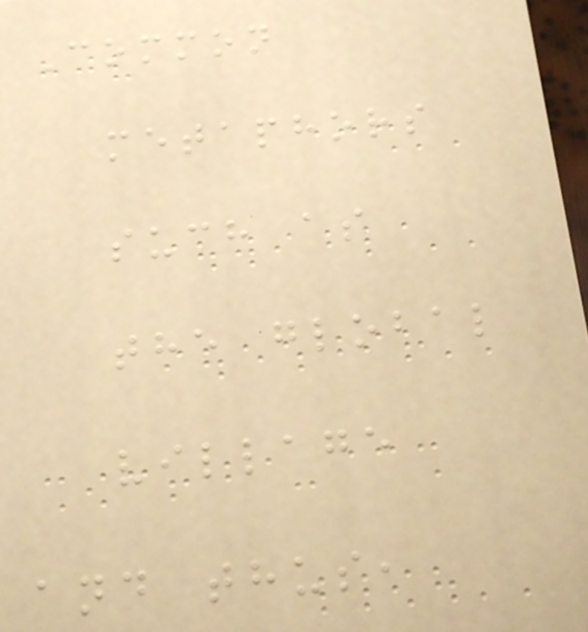Common
metaphors
such as
the global
village
and thus,
